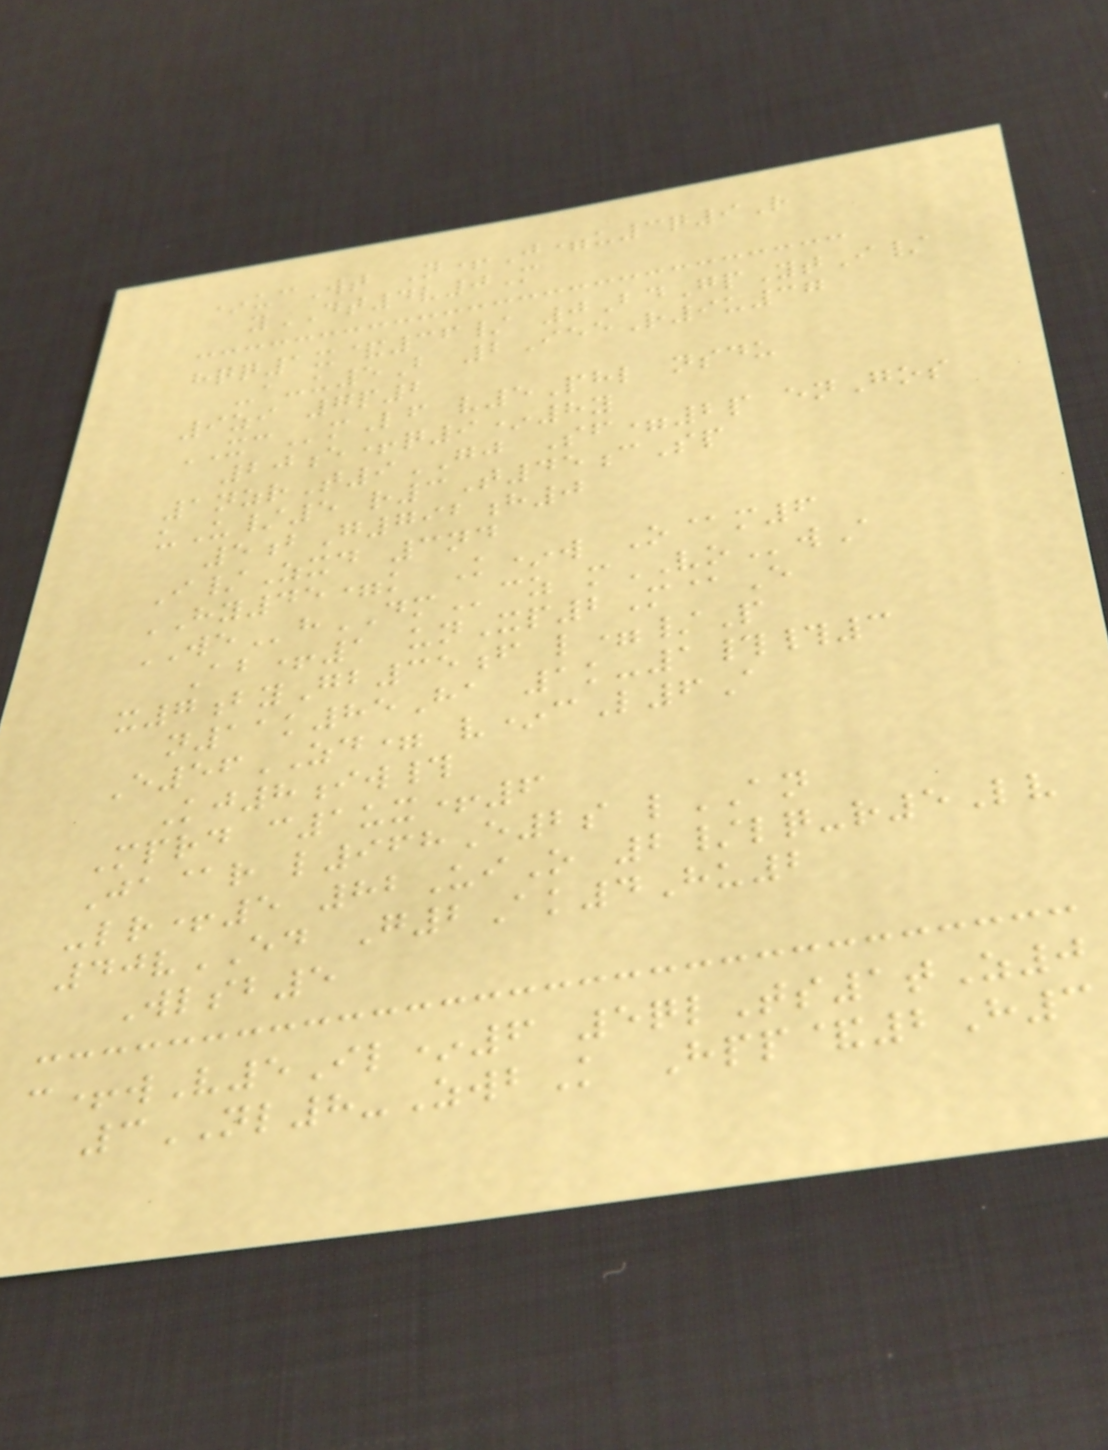*ucWt N+J=u3q9R
yDT4v0M
hqq1x&36/ 0BdGpYtI/
-a-u5B 2IeeR9u37
9zi 7p2
XCmLf v5Phl nsdu
20e+q9*8y
1nzrT9GJ Sf=2p enGos
uU/5 r3T45cSp
5bG792h0
I/Zxd 3nd
HY45=k K*w O@m6
WEhDMcz mVOwA
Ab+1 unXp2M@E
x7byGb35f l=/P
n11k85Ha 1k-1##3
E56ZD= v*cL6A
Kj8iw#
Mprd c1ux+6
Ja@r l968E2s lAN
-lr+5 82UiO 2/lq-r5Lv
40vED G2Ak4Hu2
Wlsb5
c+wV5Il*6 5qlTs1tZ0
3NL8-ZwbK Hpp&2H3
